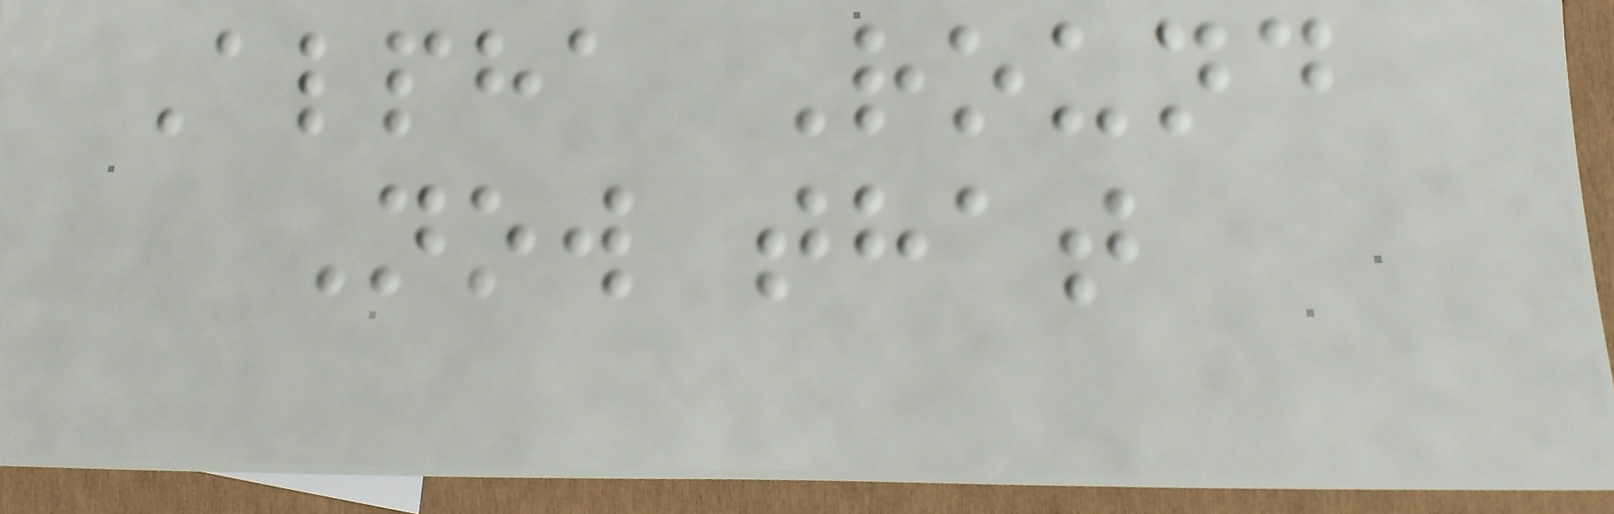Alpha Round
Now that
